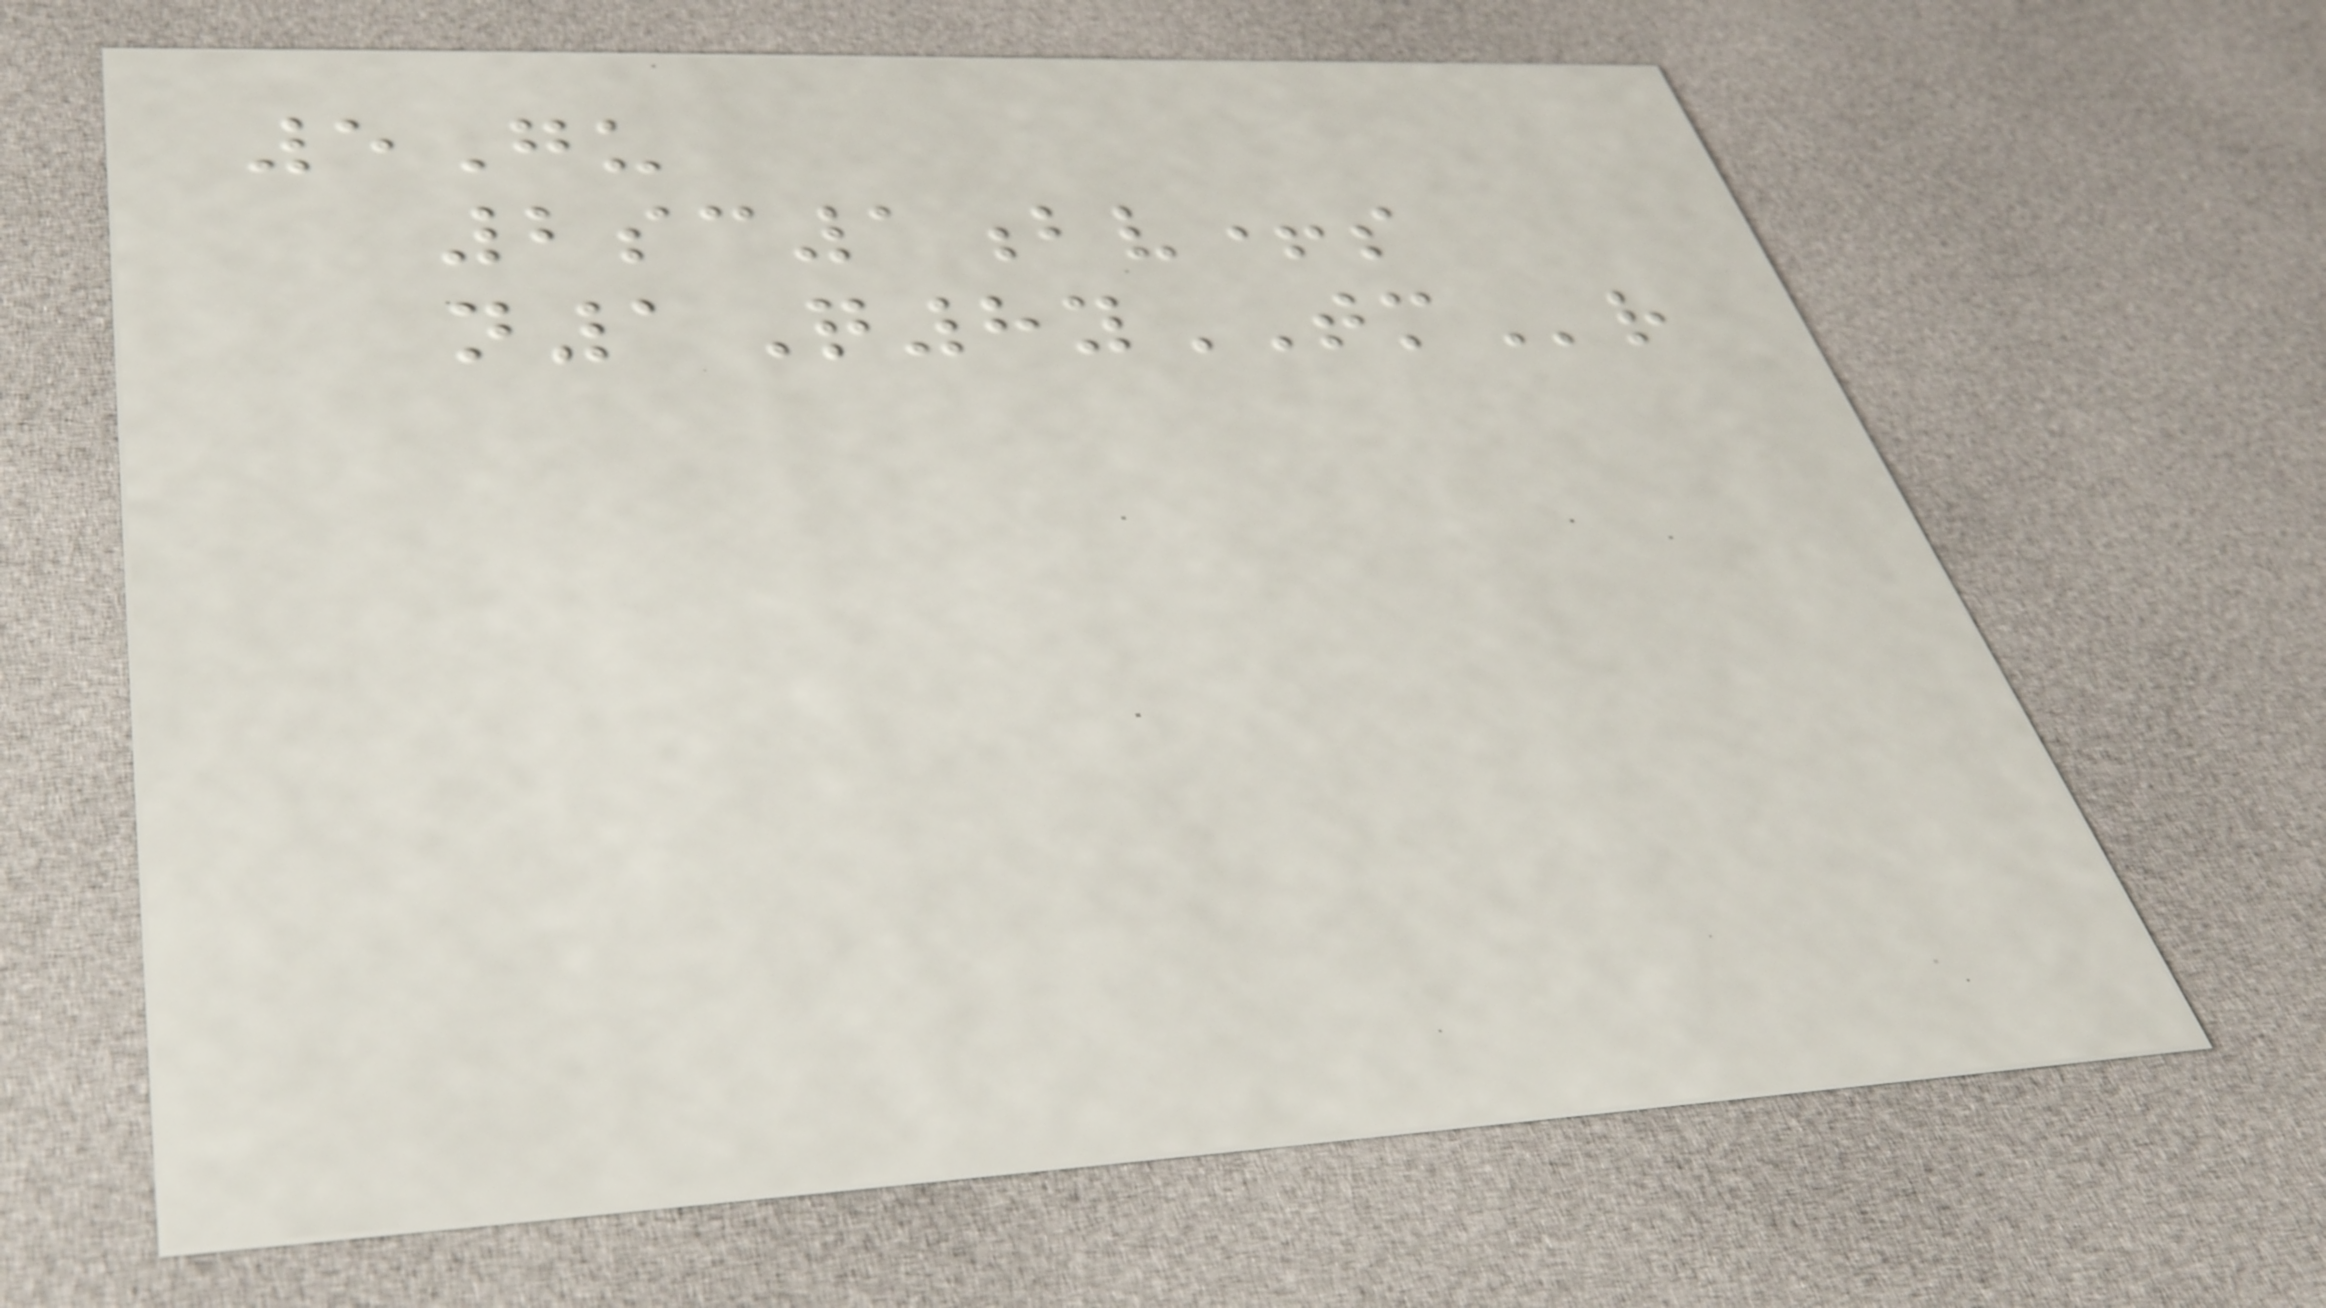5Gu
2sc1bv+s
n1Q8yTMr
